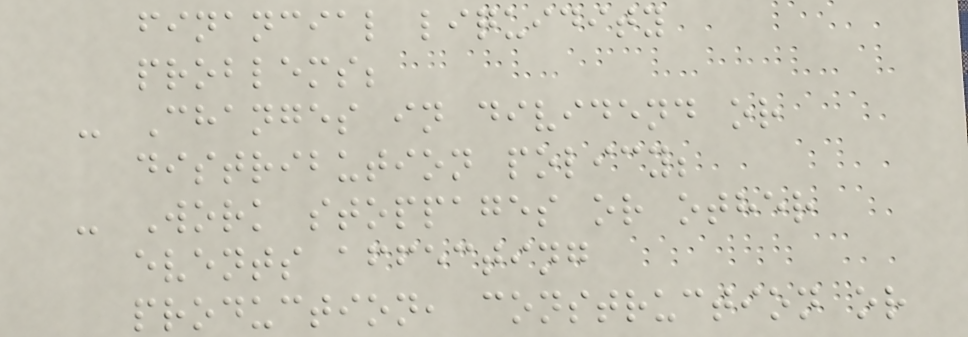financial liquidity
problems;
- Changes in dividend or
distribution policy;
- Work stoppages or other
events affecting
production, construction or
